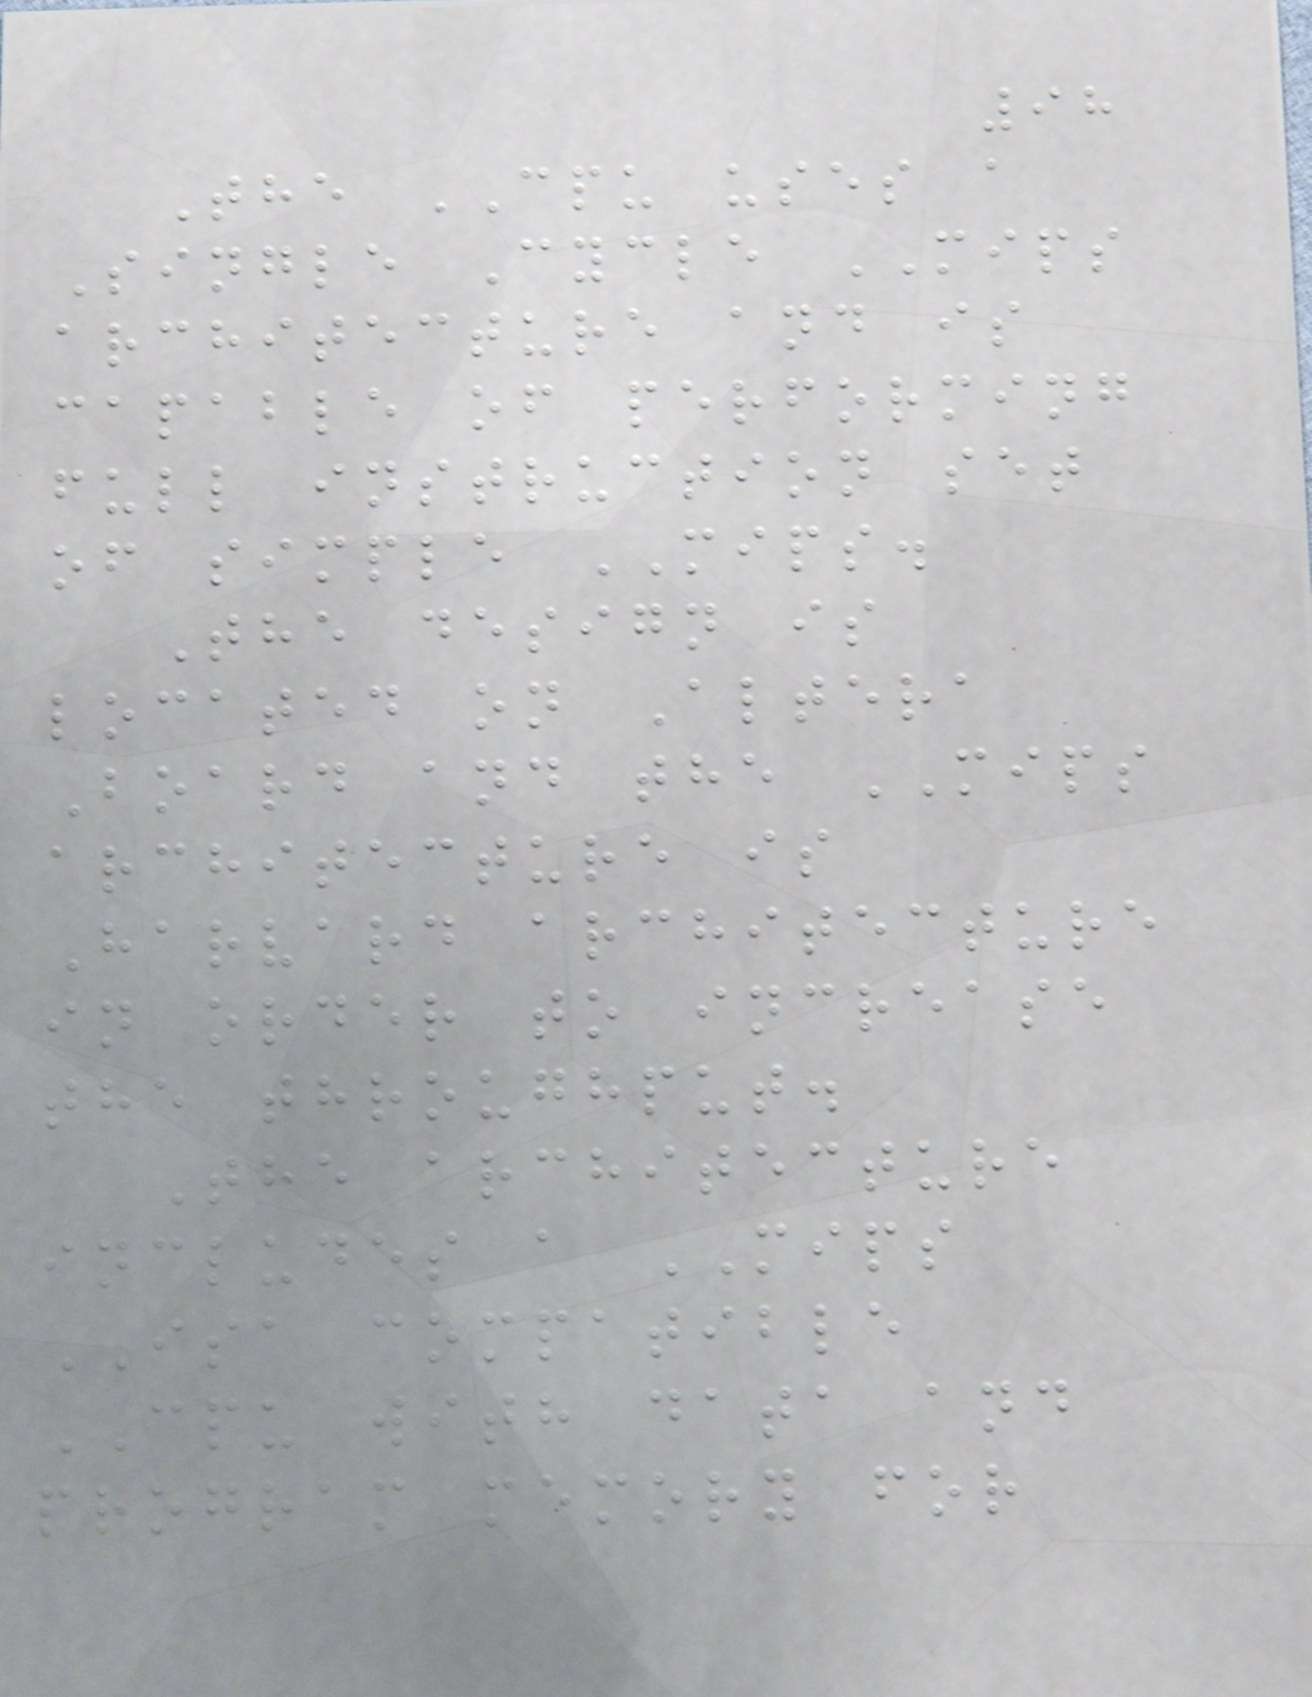98
The CPU uses a
Single Cycle MIPS
architecture and is
capable of performing
full instruction set
of simple MIPS.
The design is
located on Altera
Board and the MIPS
architecture is
Harvard architecture
in order to increase
the throughput.
The architecture
includes a MIPS
ISA compatible
CPU with data and
program memory for
